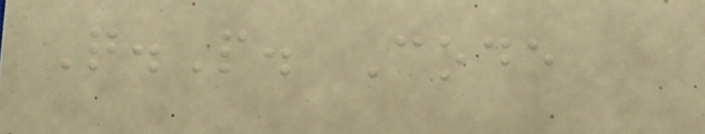Q.P. Code
